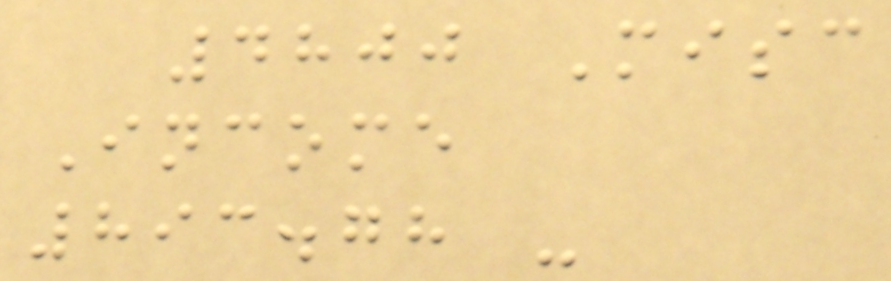4800 Misc
Income
893.78 -
